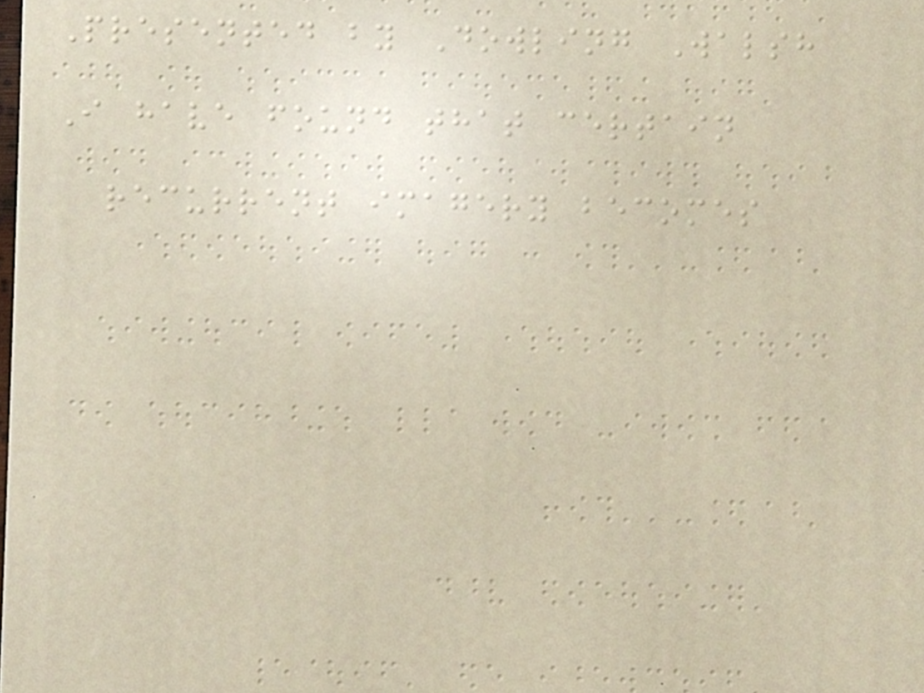Presented by Dowling Walsh
I have found that certain
recurrent imagery becomes
